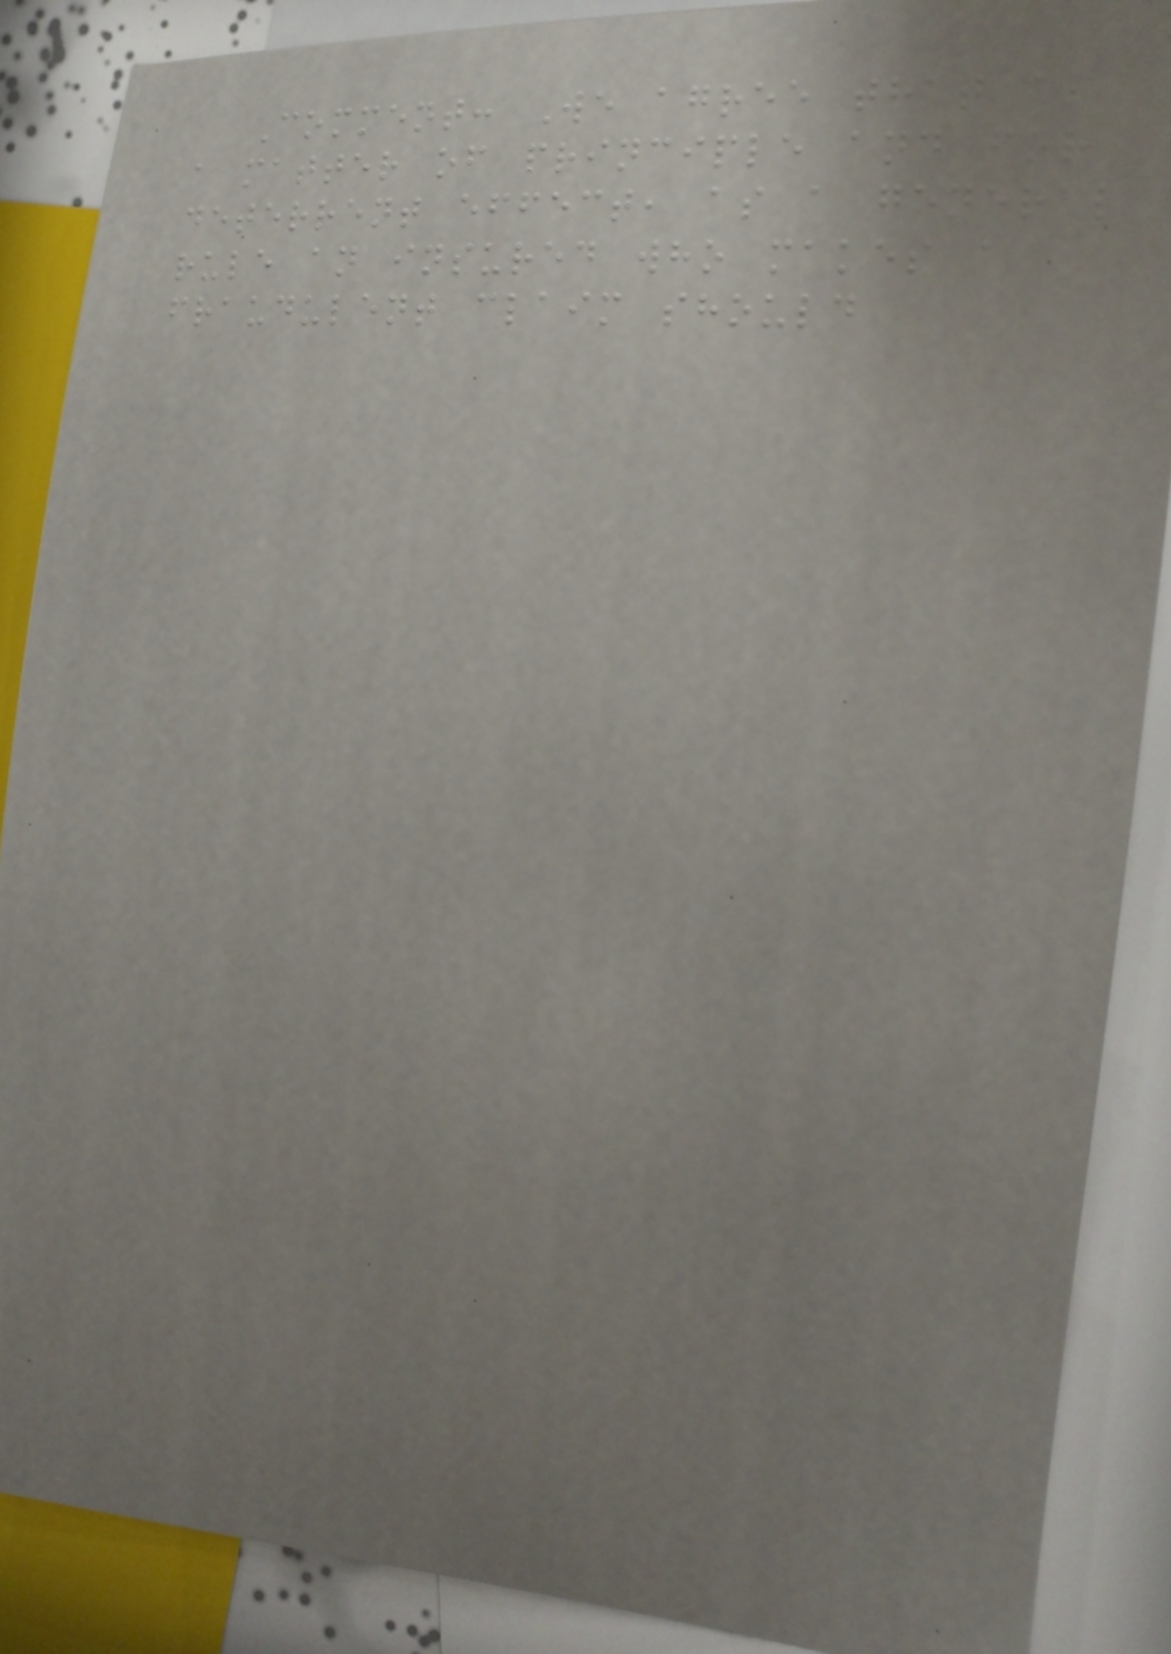Comment: We agree that as
a matter of principle and for
deterrent effect, as a general
rule an insured who makes a
fraudulent claim should
